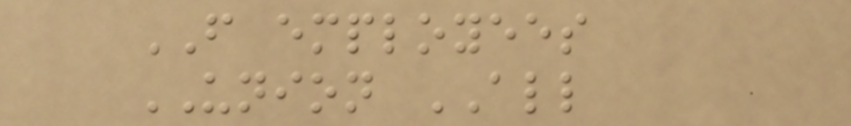FROM employees
UNION ALL
